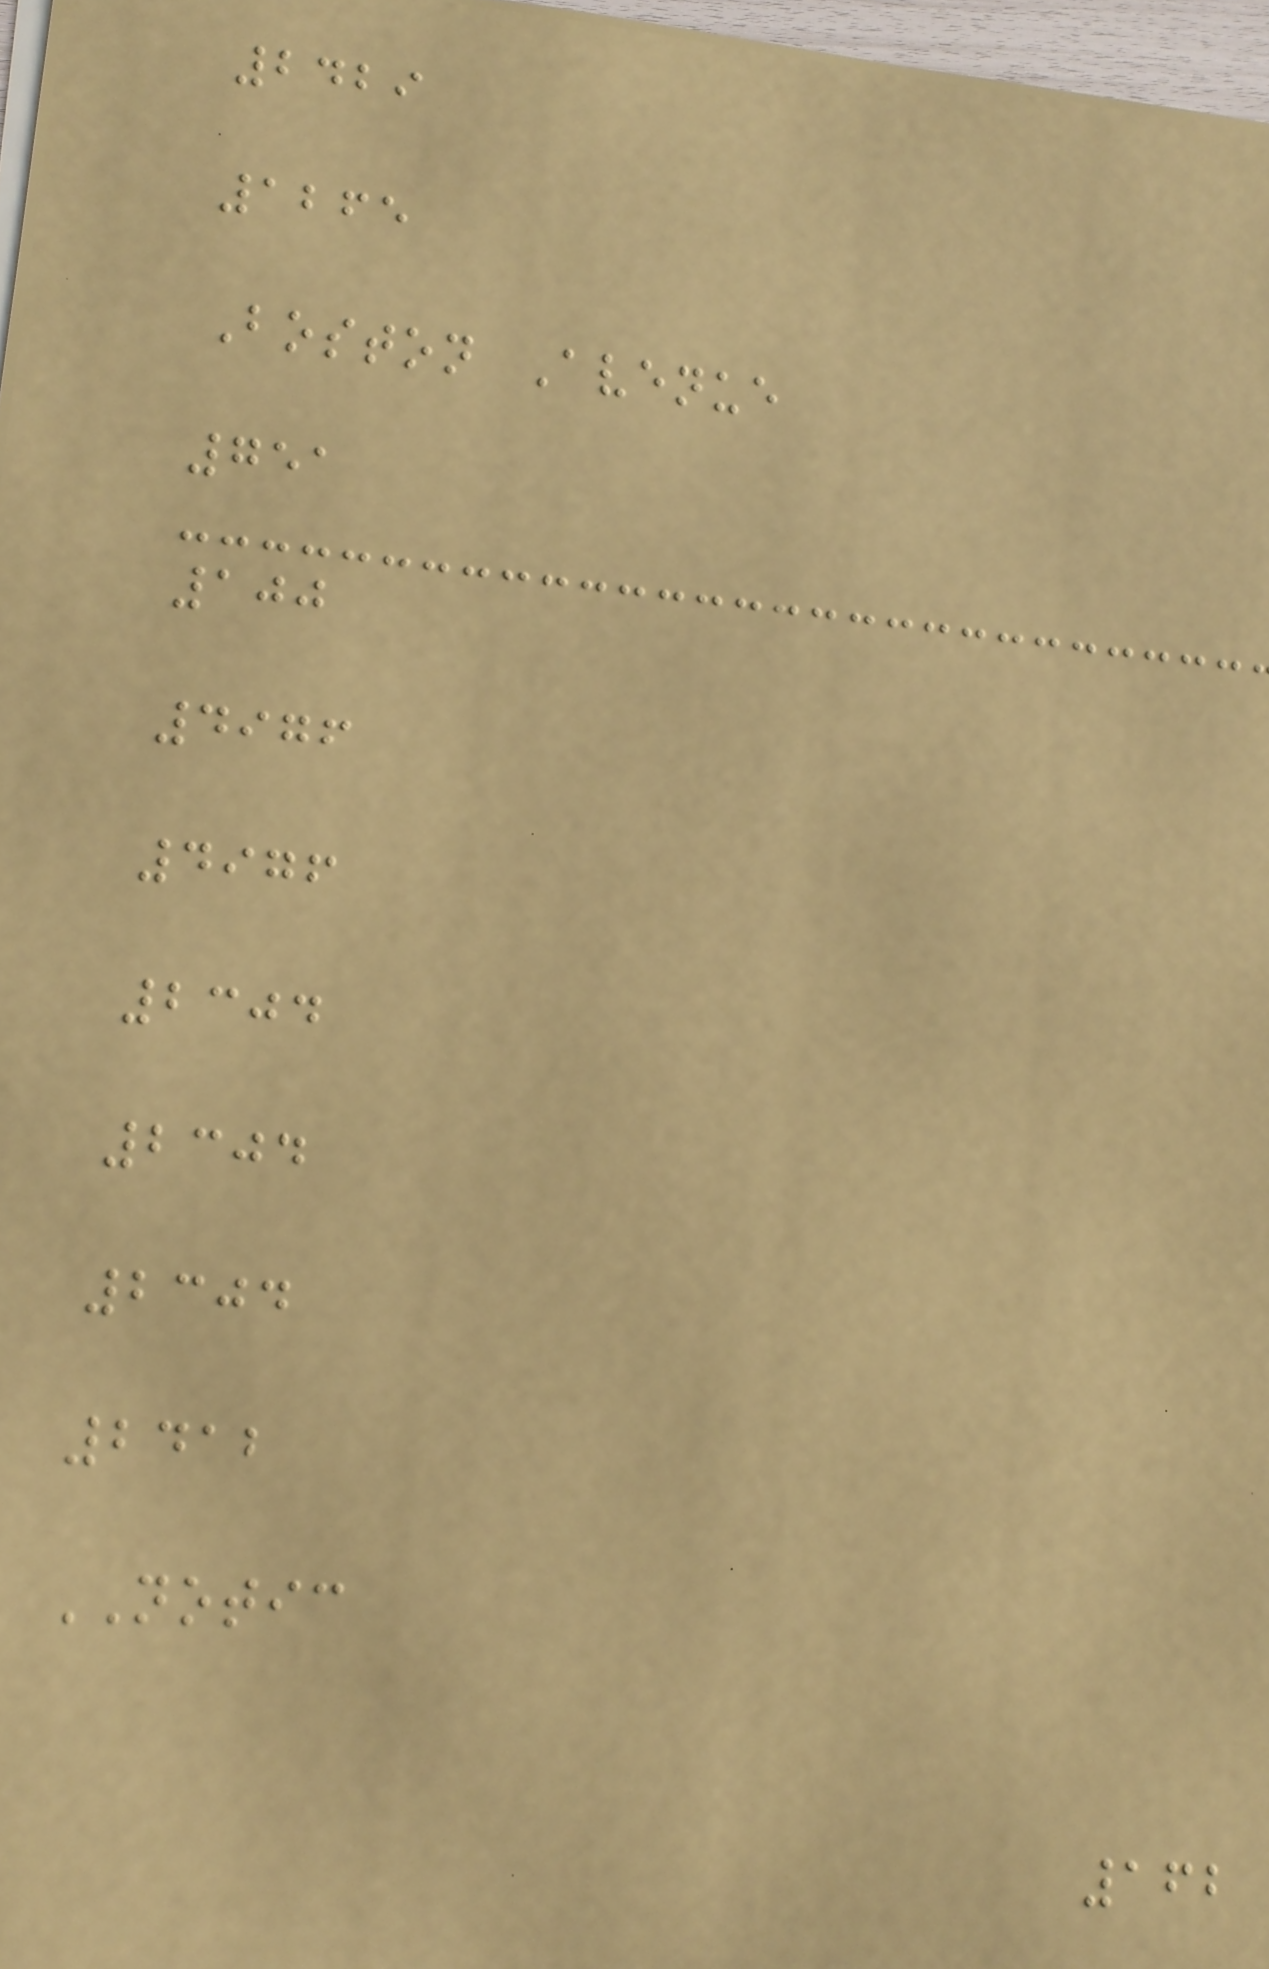2429
1265
Boston Avenue
751
100
4976
4976
2304
2304
2304
2412
NOTIC
162
